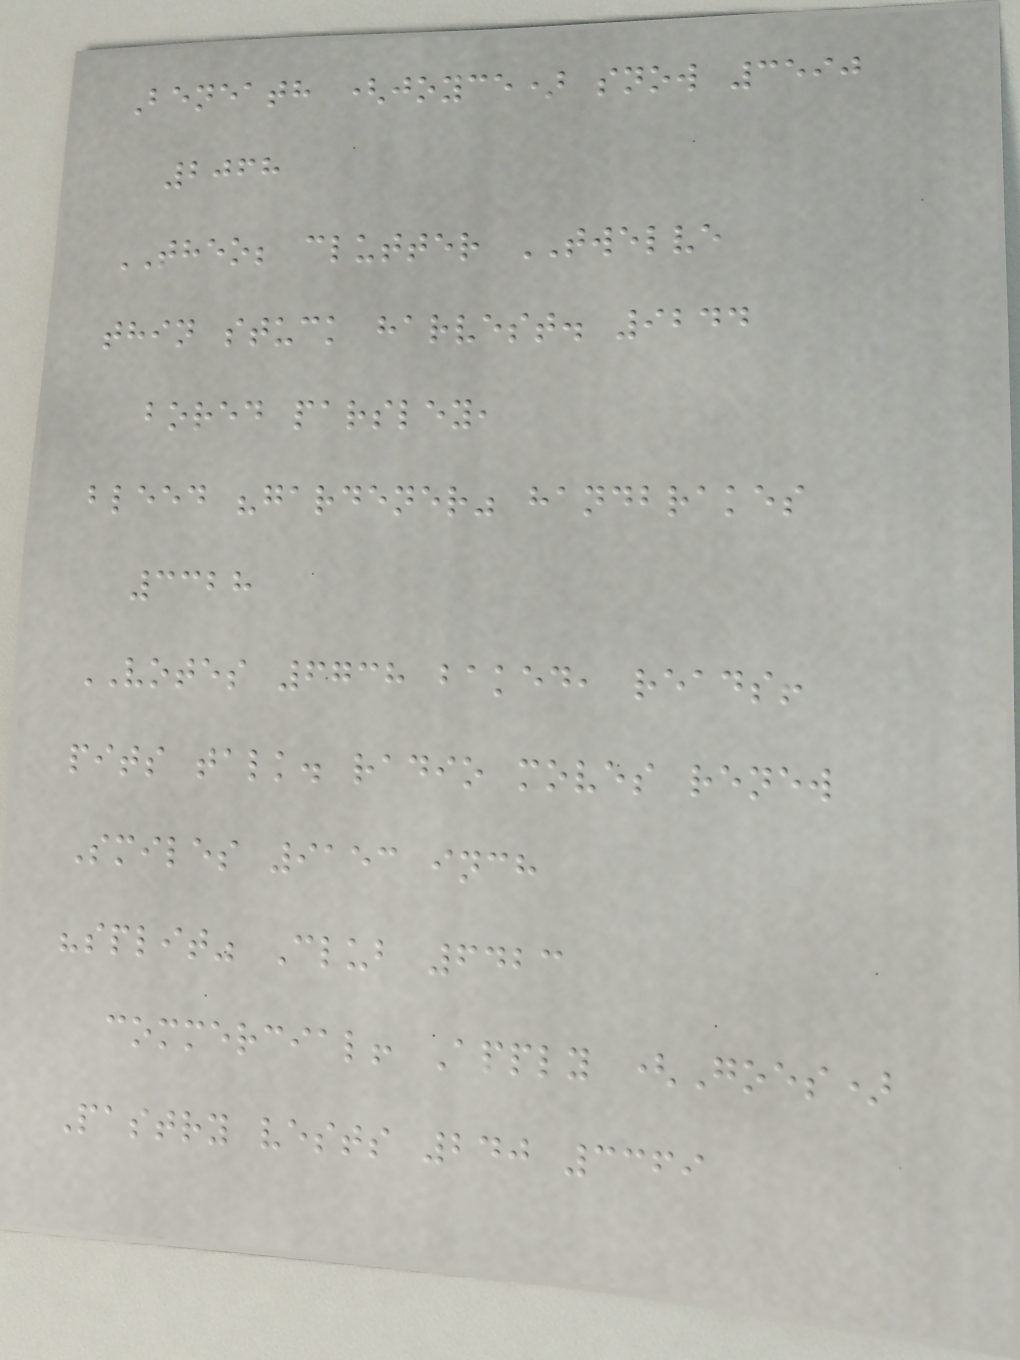Beneath (joyce) snow 3590
2068
THEO; clutter TWELVE
thin stuck harvest. 9244
bored parsley,
bleed "gardener" handbrakes
3328
VOTES 6738 baked, reads!
pits talk. radio moves renew
Smiles 9153 inch
"split" Club 6423
commercial! Apply (Goes)
Pastry vests 240 3369
